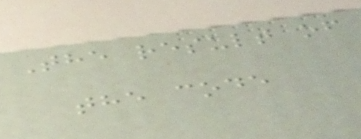The result of
the code
